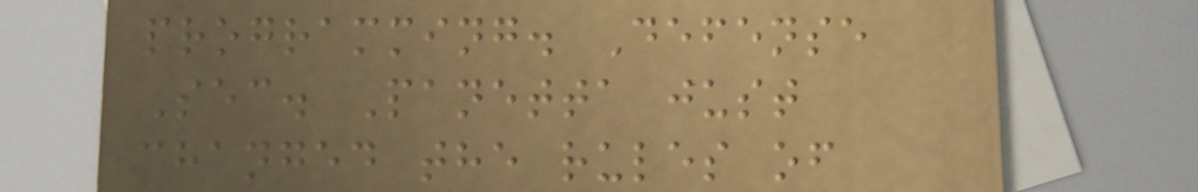programming. Defense
Sec. Panetta just
changed the rules of
